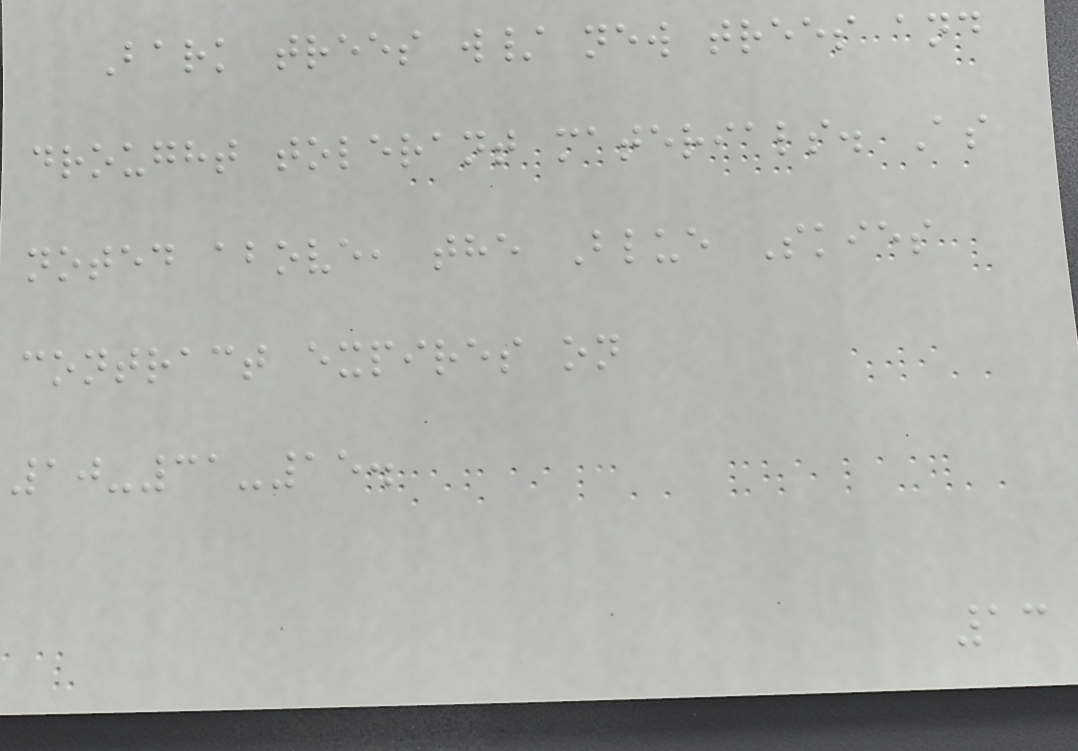Bark trees w/ new trees and
drought tolerant materials. As
noted above, the Blue Skies
contract expires on
10-31-15.
13
